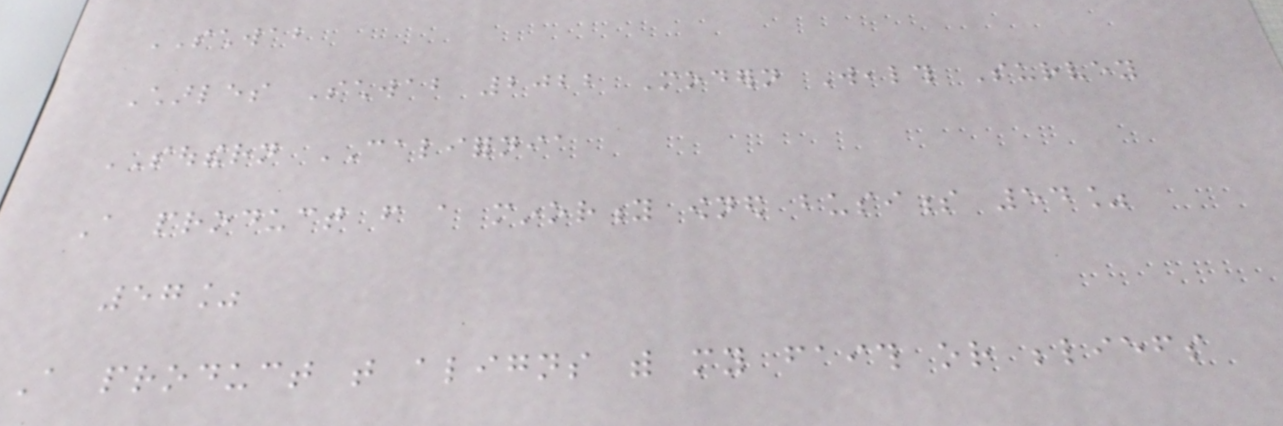SCHWAB
Charles Schwab 2022 Modern Wealth Survey
SOUTHERN CALIFORNIA
A product from a minority owned business 54%
57%
A product that aligns with my faith or beliefs
